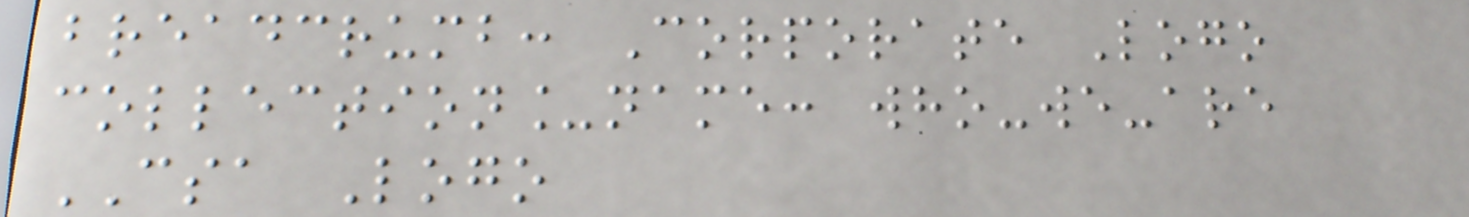breadcrumb: Corporate Logo
collection_name: who-we-are
CSA Logo
